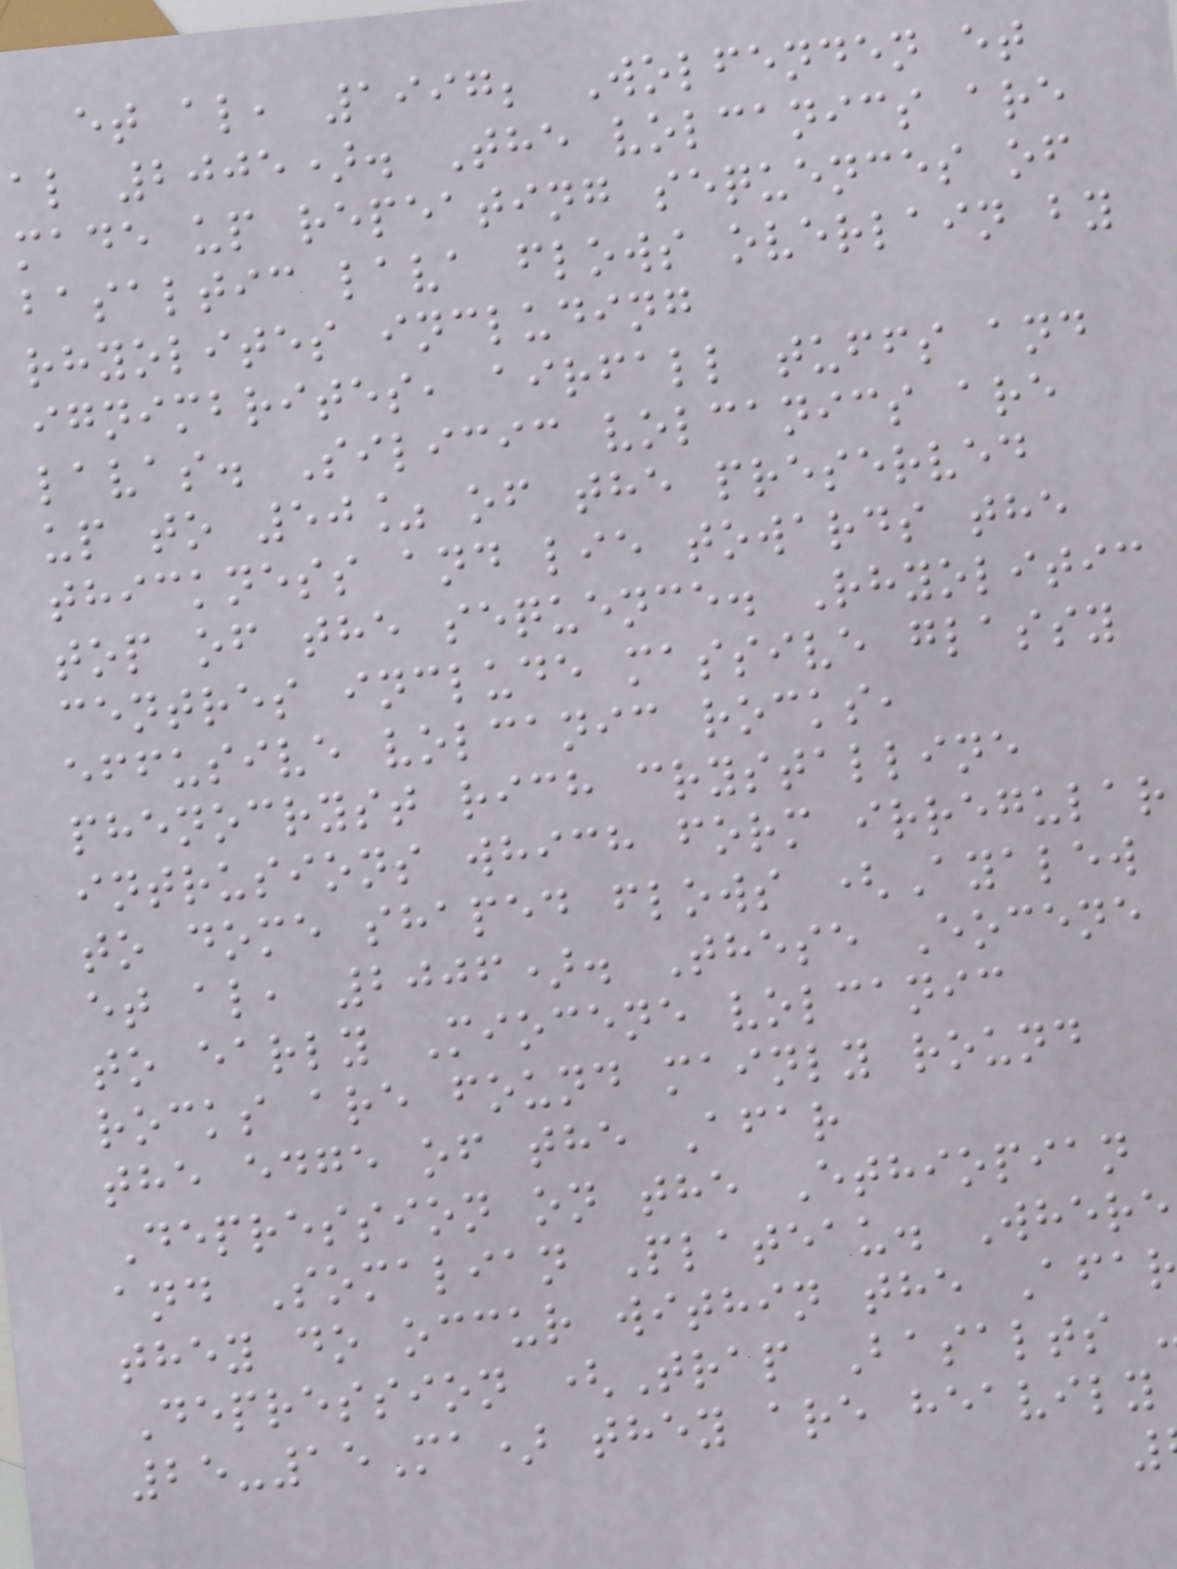et al, 1997; Wolfenden et
al 2005). The volcanics are
made up repeating sequences of
basaltic lava flows overlain by
rhyolites including
ignimbrites, airfall tuffs and
lavas. Silicic volcanics are
up to 50% of the preserved
thickness and lie towards the
top of the sequence. Rhyolitic
centres include massive glassy
effusive volcanic rocks,
phenocryst rich crystalline
intrusions which form irregular
to dome shaped flows (Ayalew
et al, 2006). These Eocene
to early Miocene volcanic
rocks are found mainly round
the edge of the Afar
Depression on the Ethiopian
and Somalian Plateau. Where
they do occur within the Afa
Depression (Trap Basalts
25-15Ma) they are heavily
